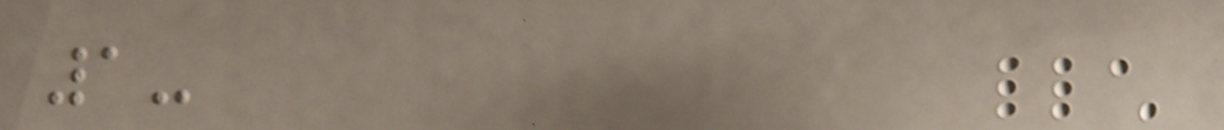1-
